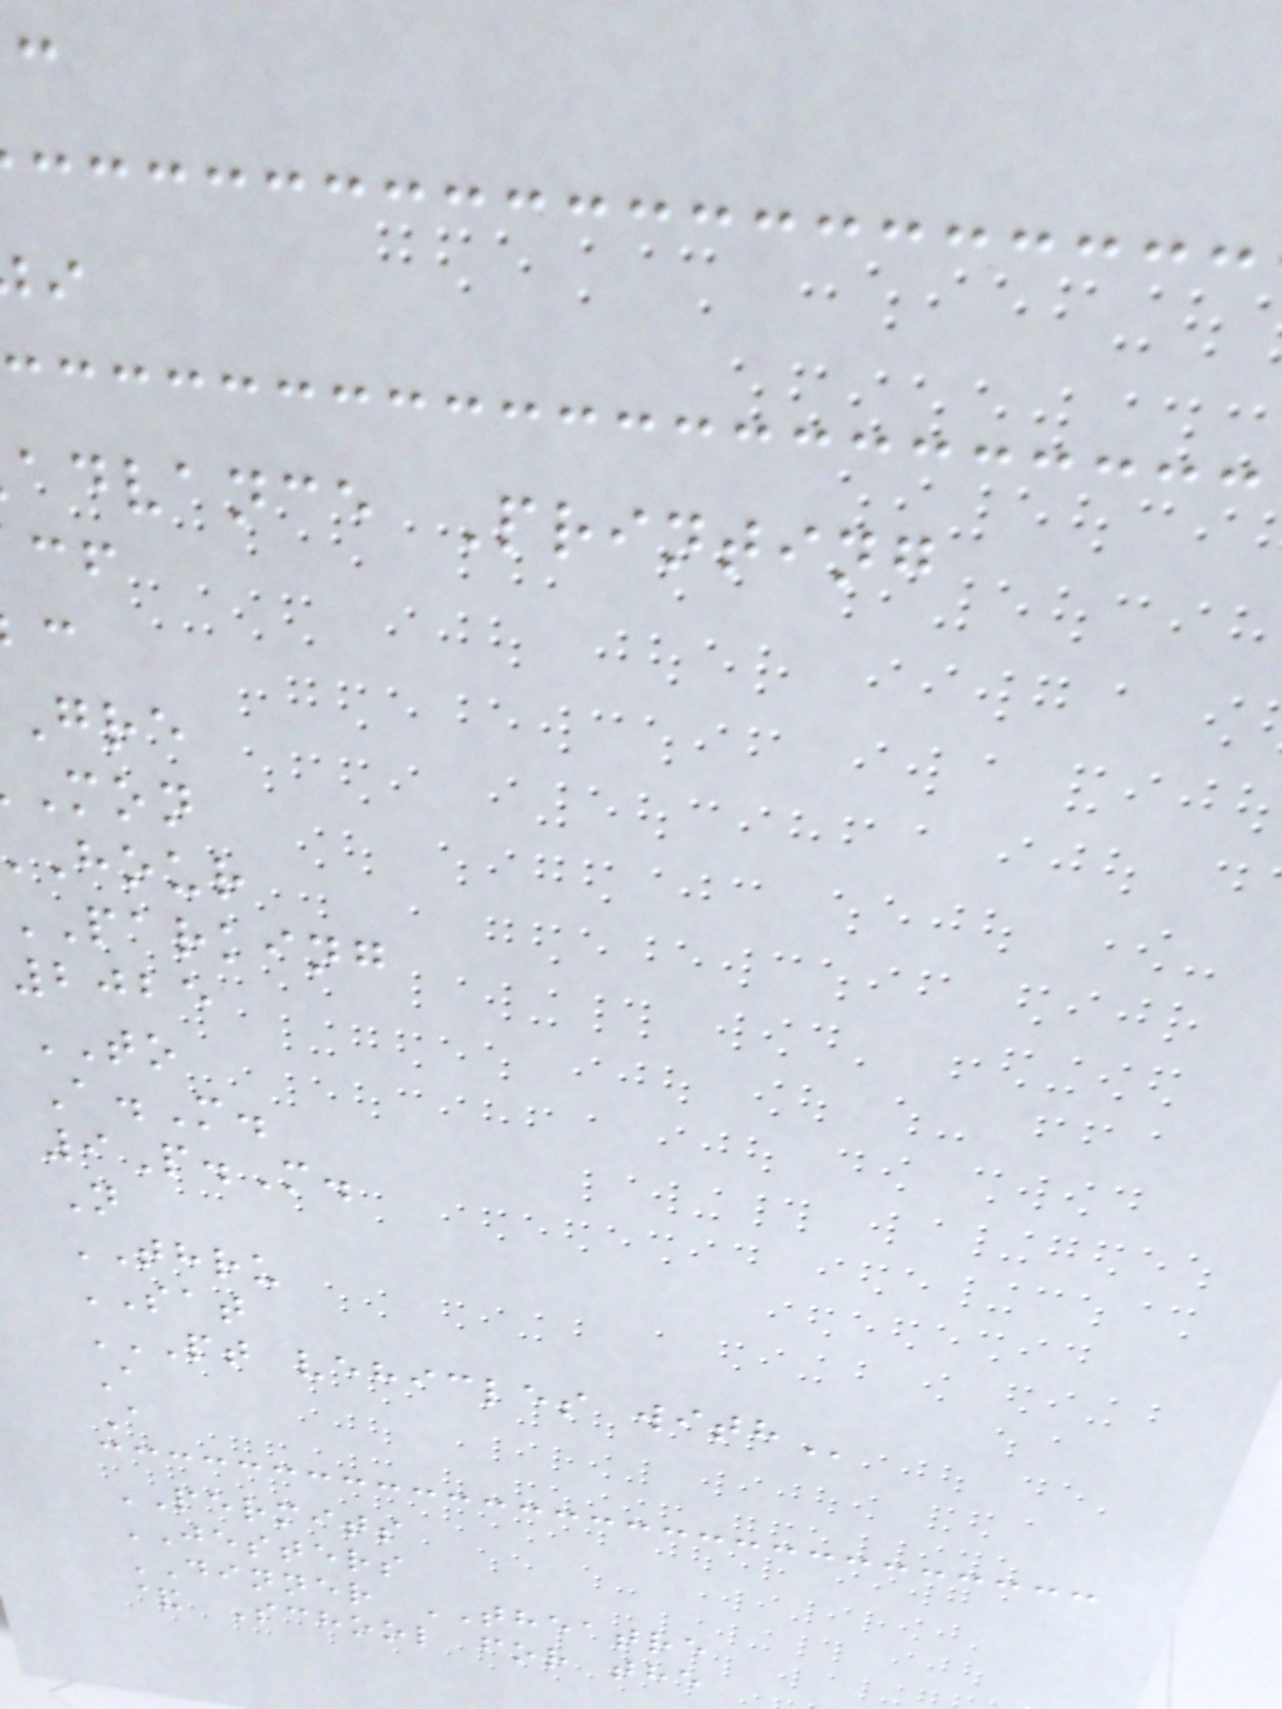advance Printing
hour
parking
2025
TO
A.M.
9P.M.
N
THRU
SAT
PT VEHICLES WITH
A
A
PERMITS
JESTERS
DINNER THEATRE
& School for the
